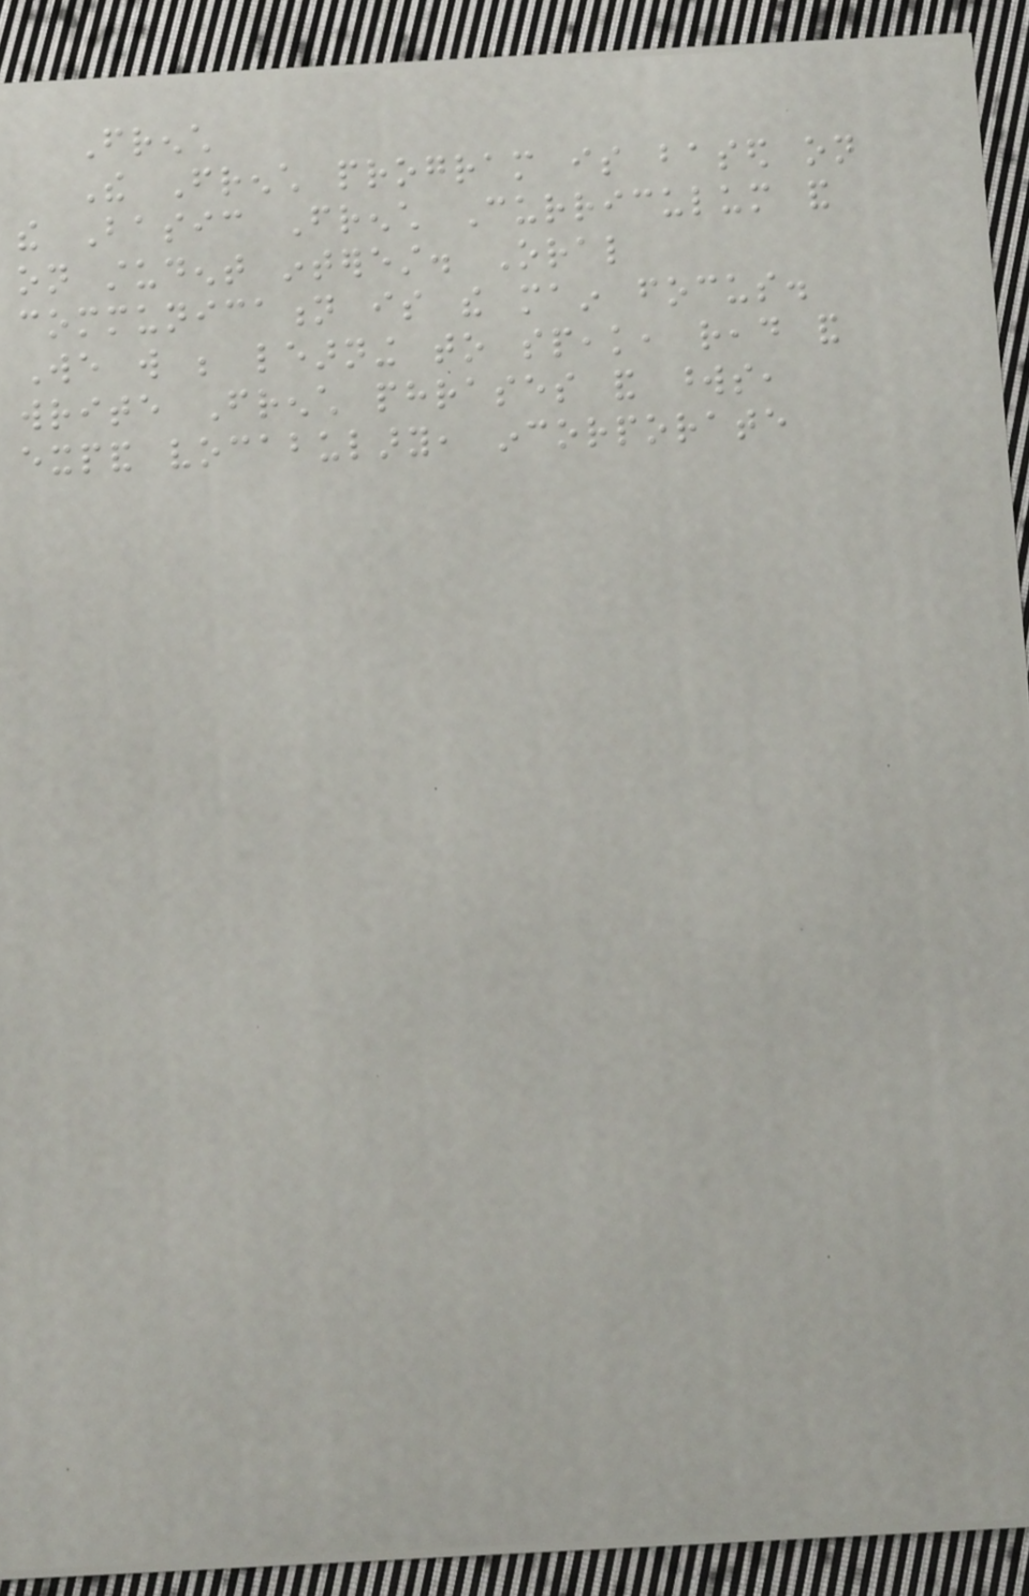French
The French program is based on
the Basic French Curriculum and
on student interest. Oral
communication is the main focus.
We will be learning to speak, read and
write French phrases and words,
expand vocabulary, incorporate
